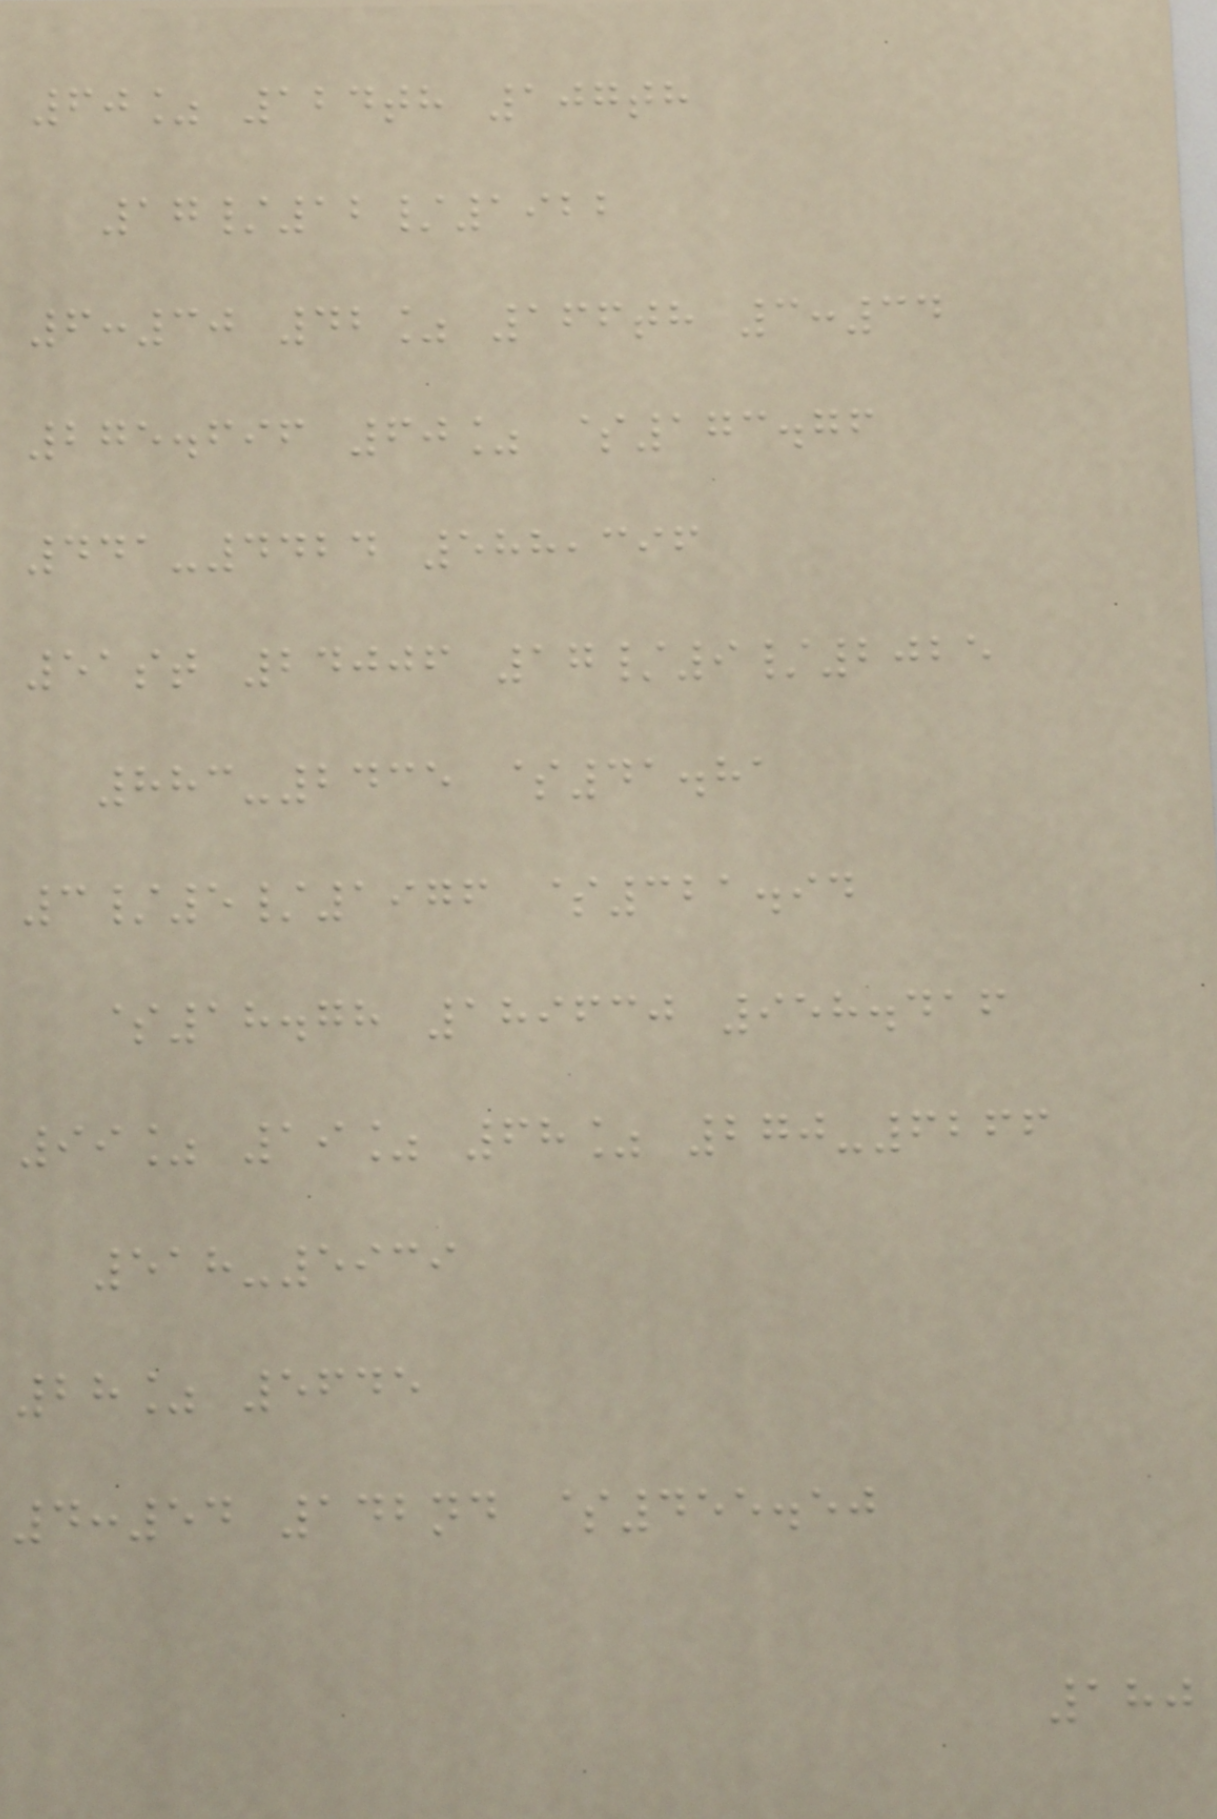60% 124th 107th
17/12/1922
6:30 42% 166th 3:34
275.696 60% $173.76
441-4424 588,396
51st 24006 17/9/2025
883-2435 $41.81
3/5/1976 $321.94
$18.78 189630 958.416
99% 19% 68% 270-6266
518-5939
28% 5645
4:54 142nd $455.50
180
